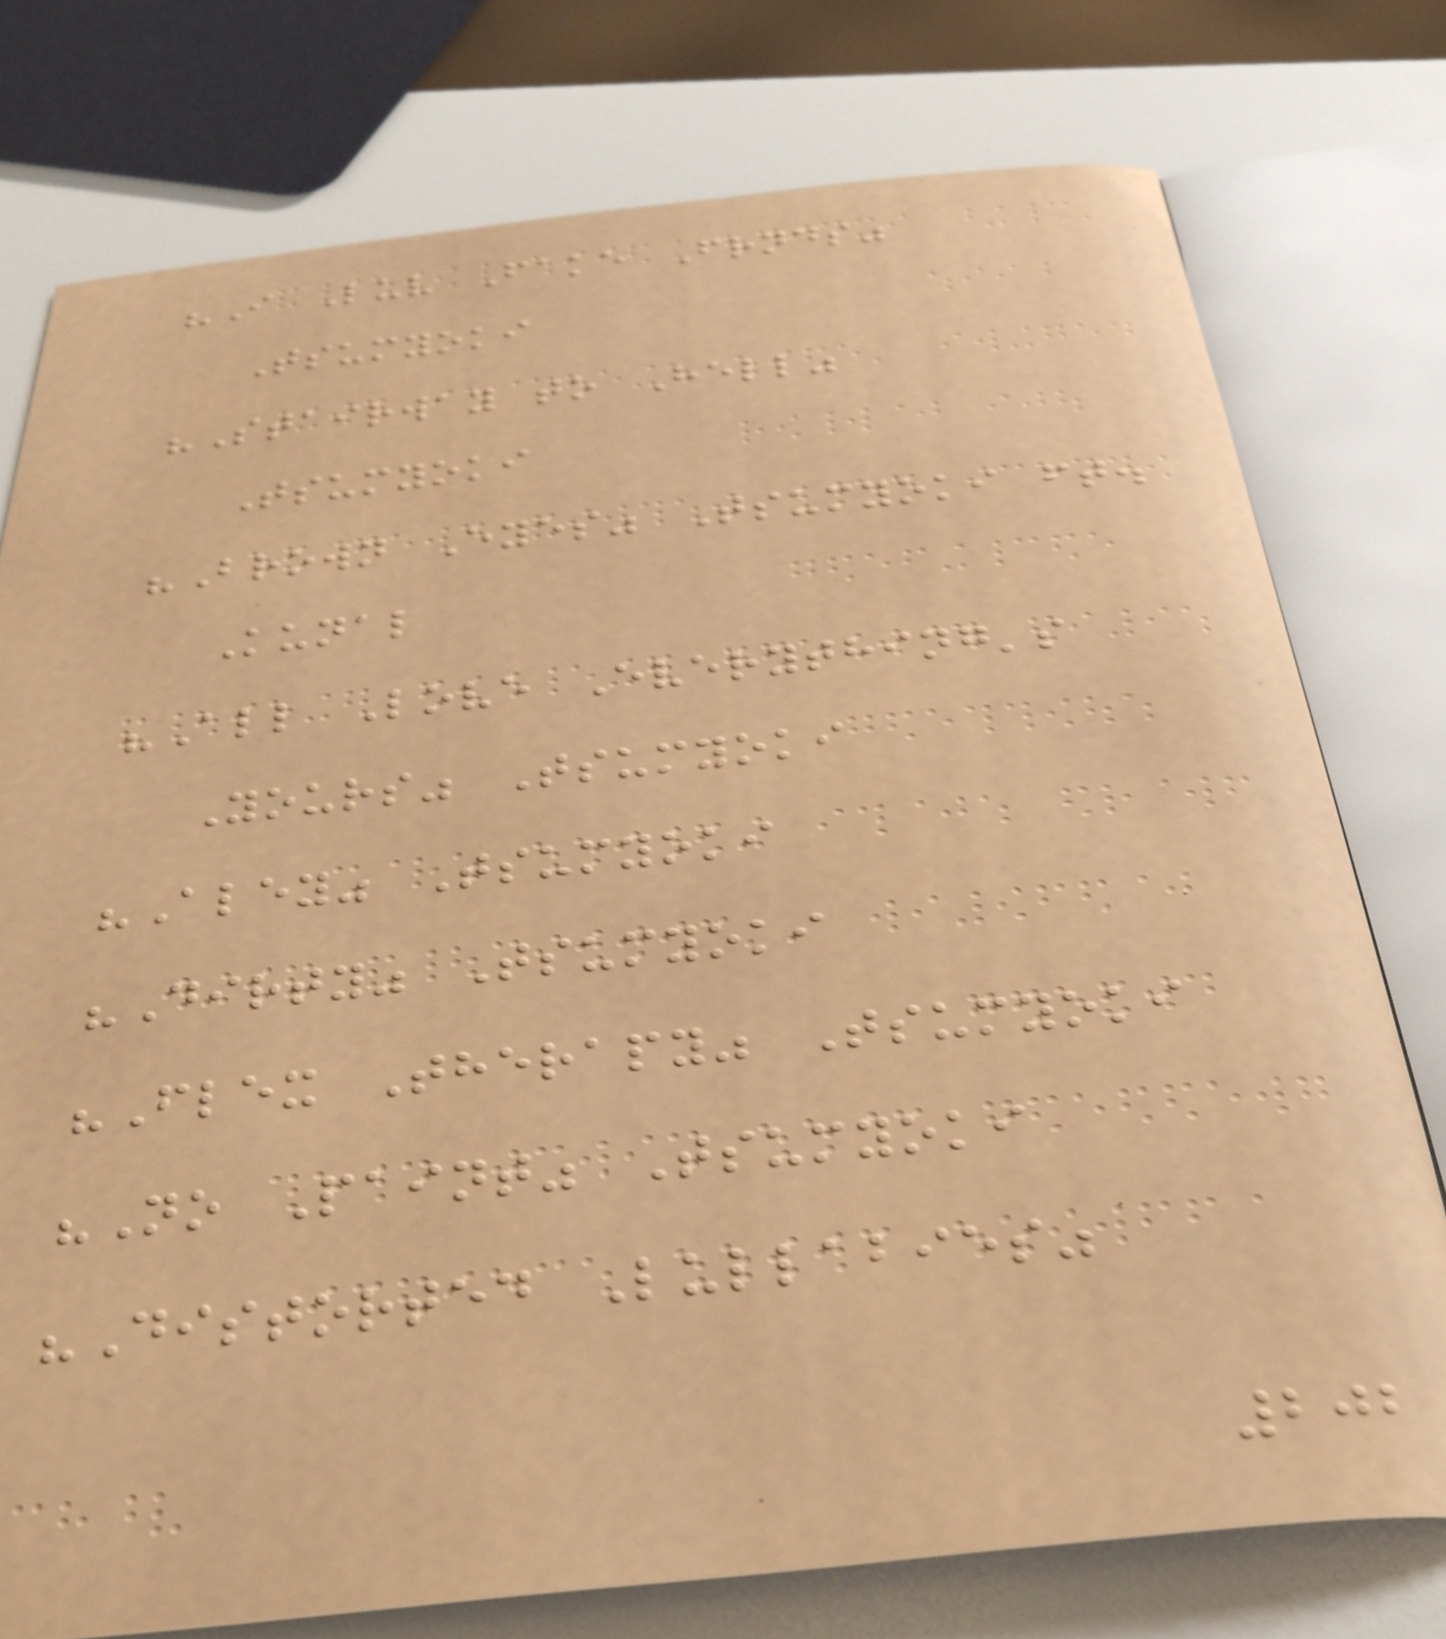"I Luv Fake Frnds"
Tsumyoki
"Stairway to Hell"
Tsumyoki
"Brown Eyes" Tsumyoki ft.
Kunal
"All Love Everything's
Yours" Tsumyoki
"Aley" Tsumyoki
"Dirty" Tsumyoki
"Flex Therapy" Tsumyoki
"No Paint" Tsumyoki
"Distorted Lullabies"
202
